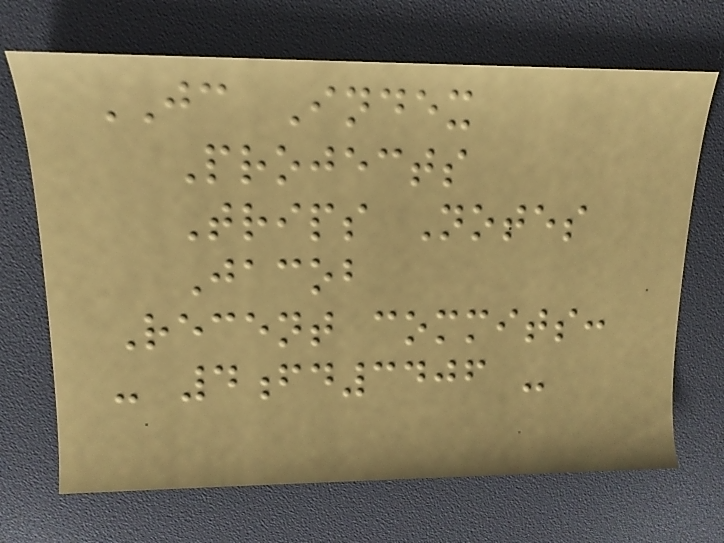JC Index
Projects
Trips Notes
Jacob
Recent commits:
- 4fd3406 -
